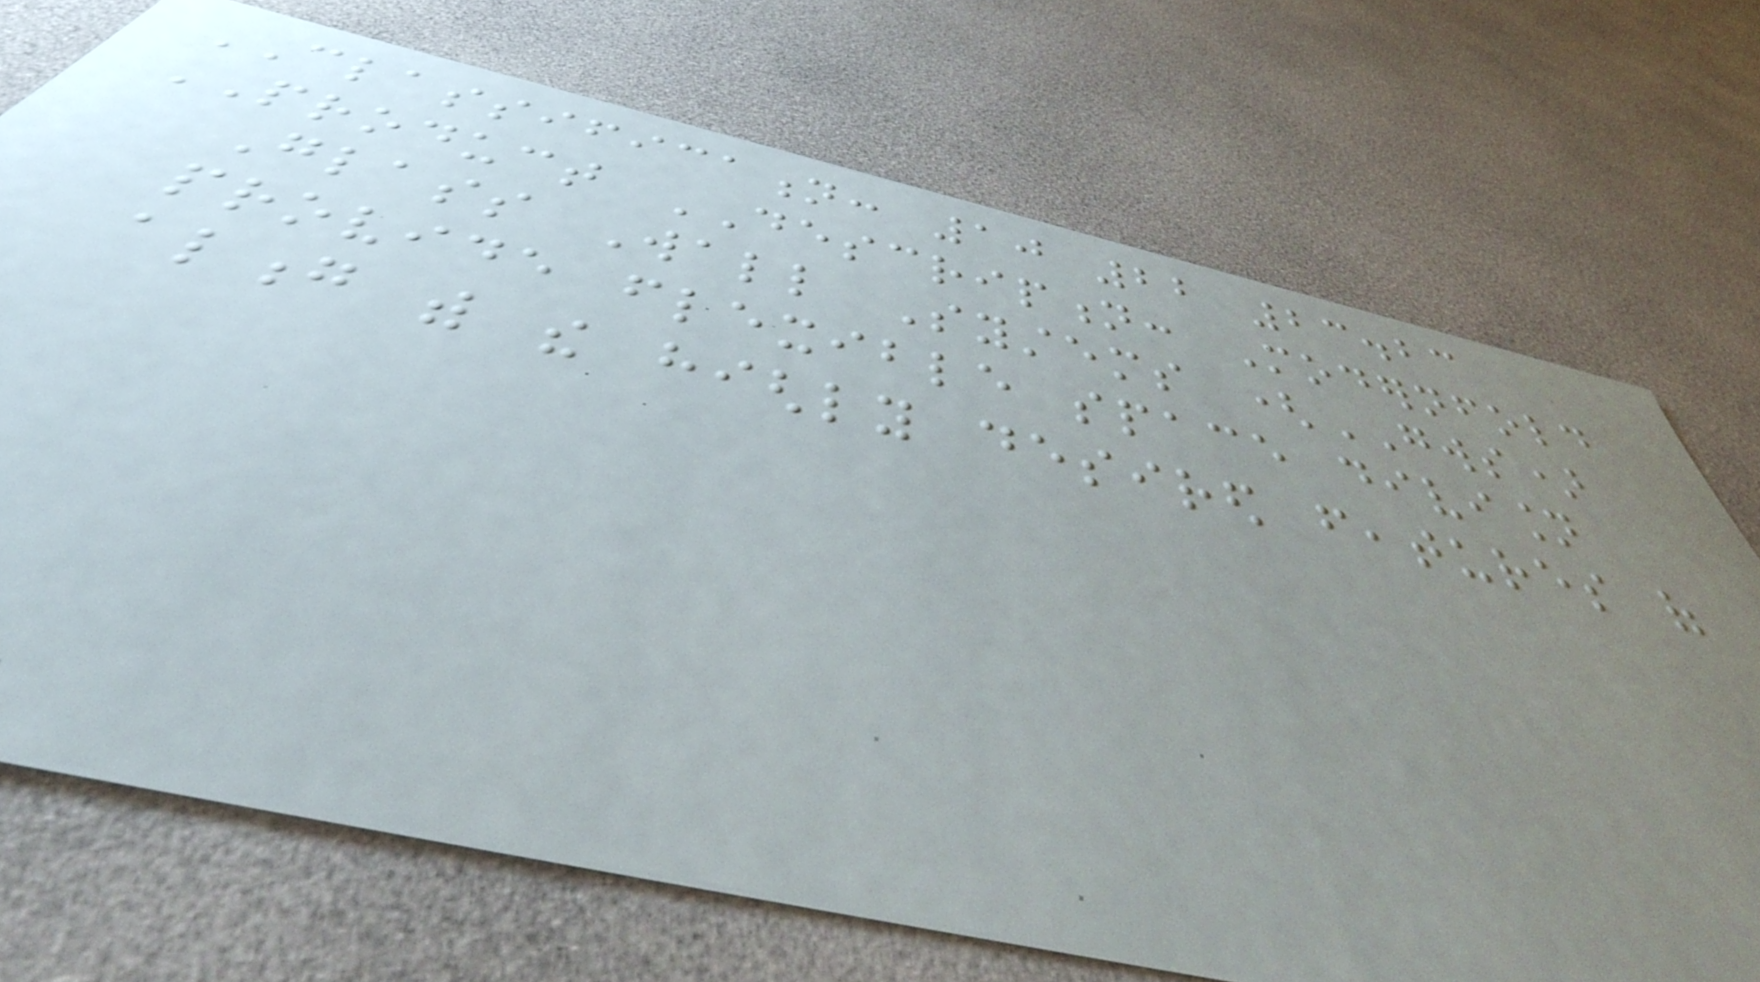CLASSIFICATION: 10 22 23.23
PRODUCT DESCRIPTION: Modernfold
Glass Wall Systems (GWS)
provide flexible space division
along with the highly desired features of
